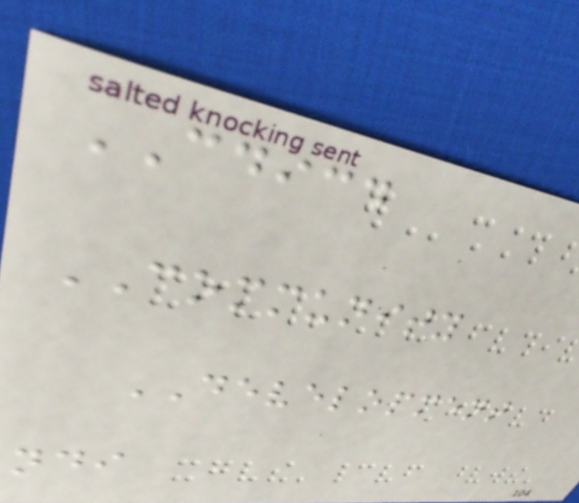CDICD
COMMUNITY
DEVELOPMENT
ndi
